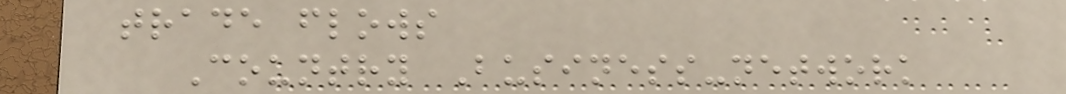trade flows
Country Business-network
